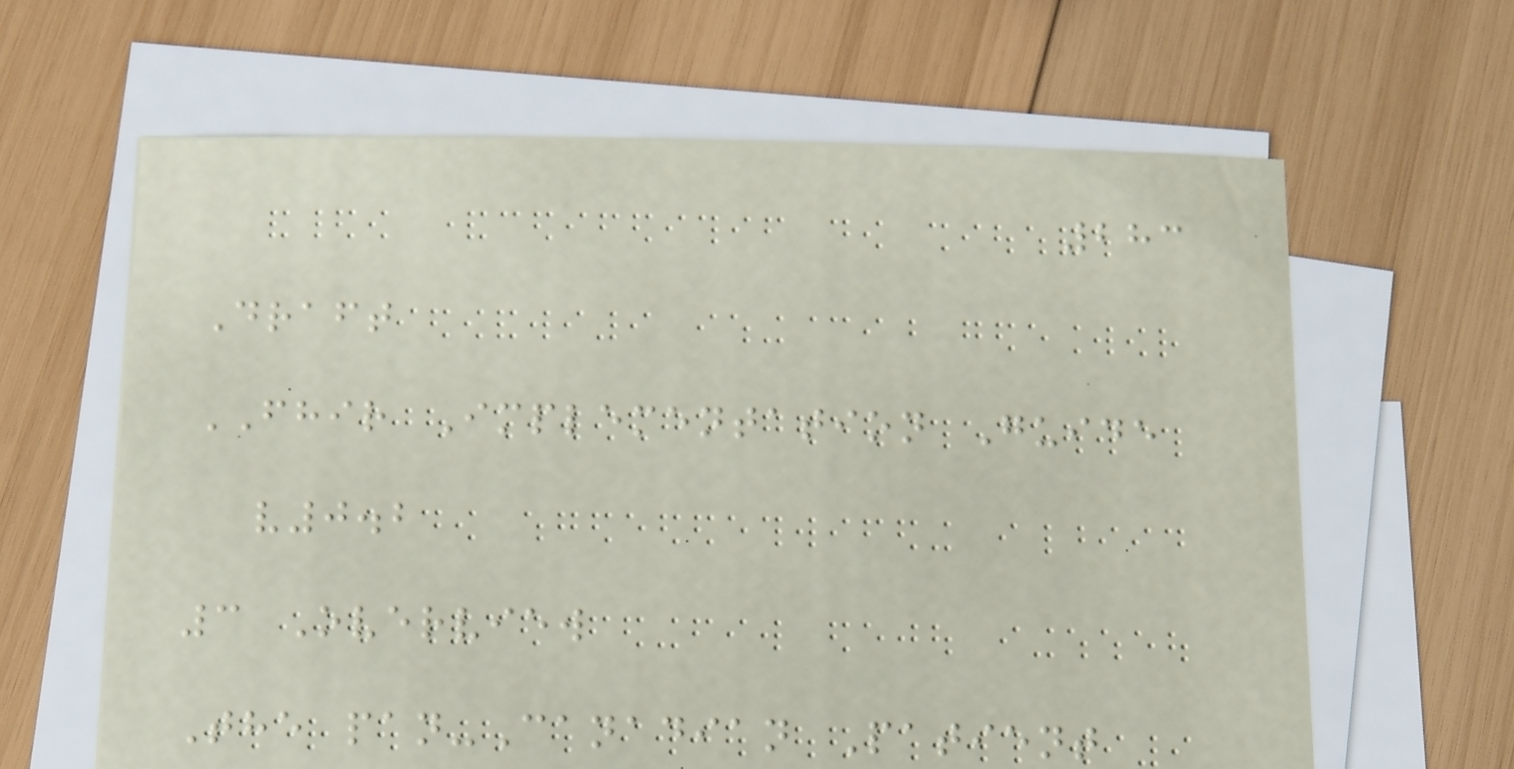283
Draft
FHIR Implementation Guide
v0.2
3 Overview
The pan-Canadian Patient
